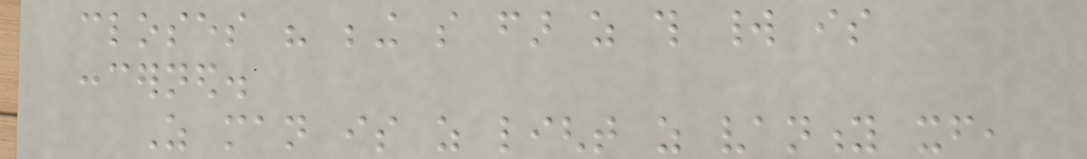closes his being so far as this world is
concerned.
As man is as light as vanity itself,
